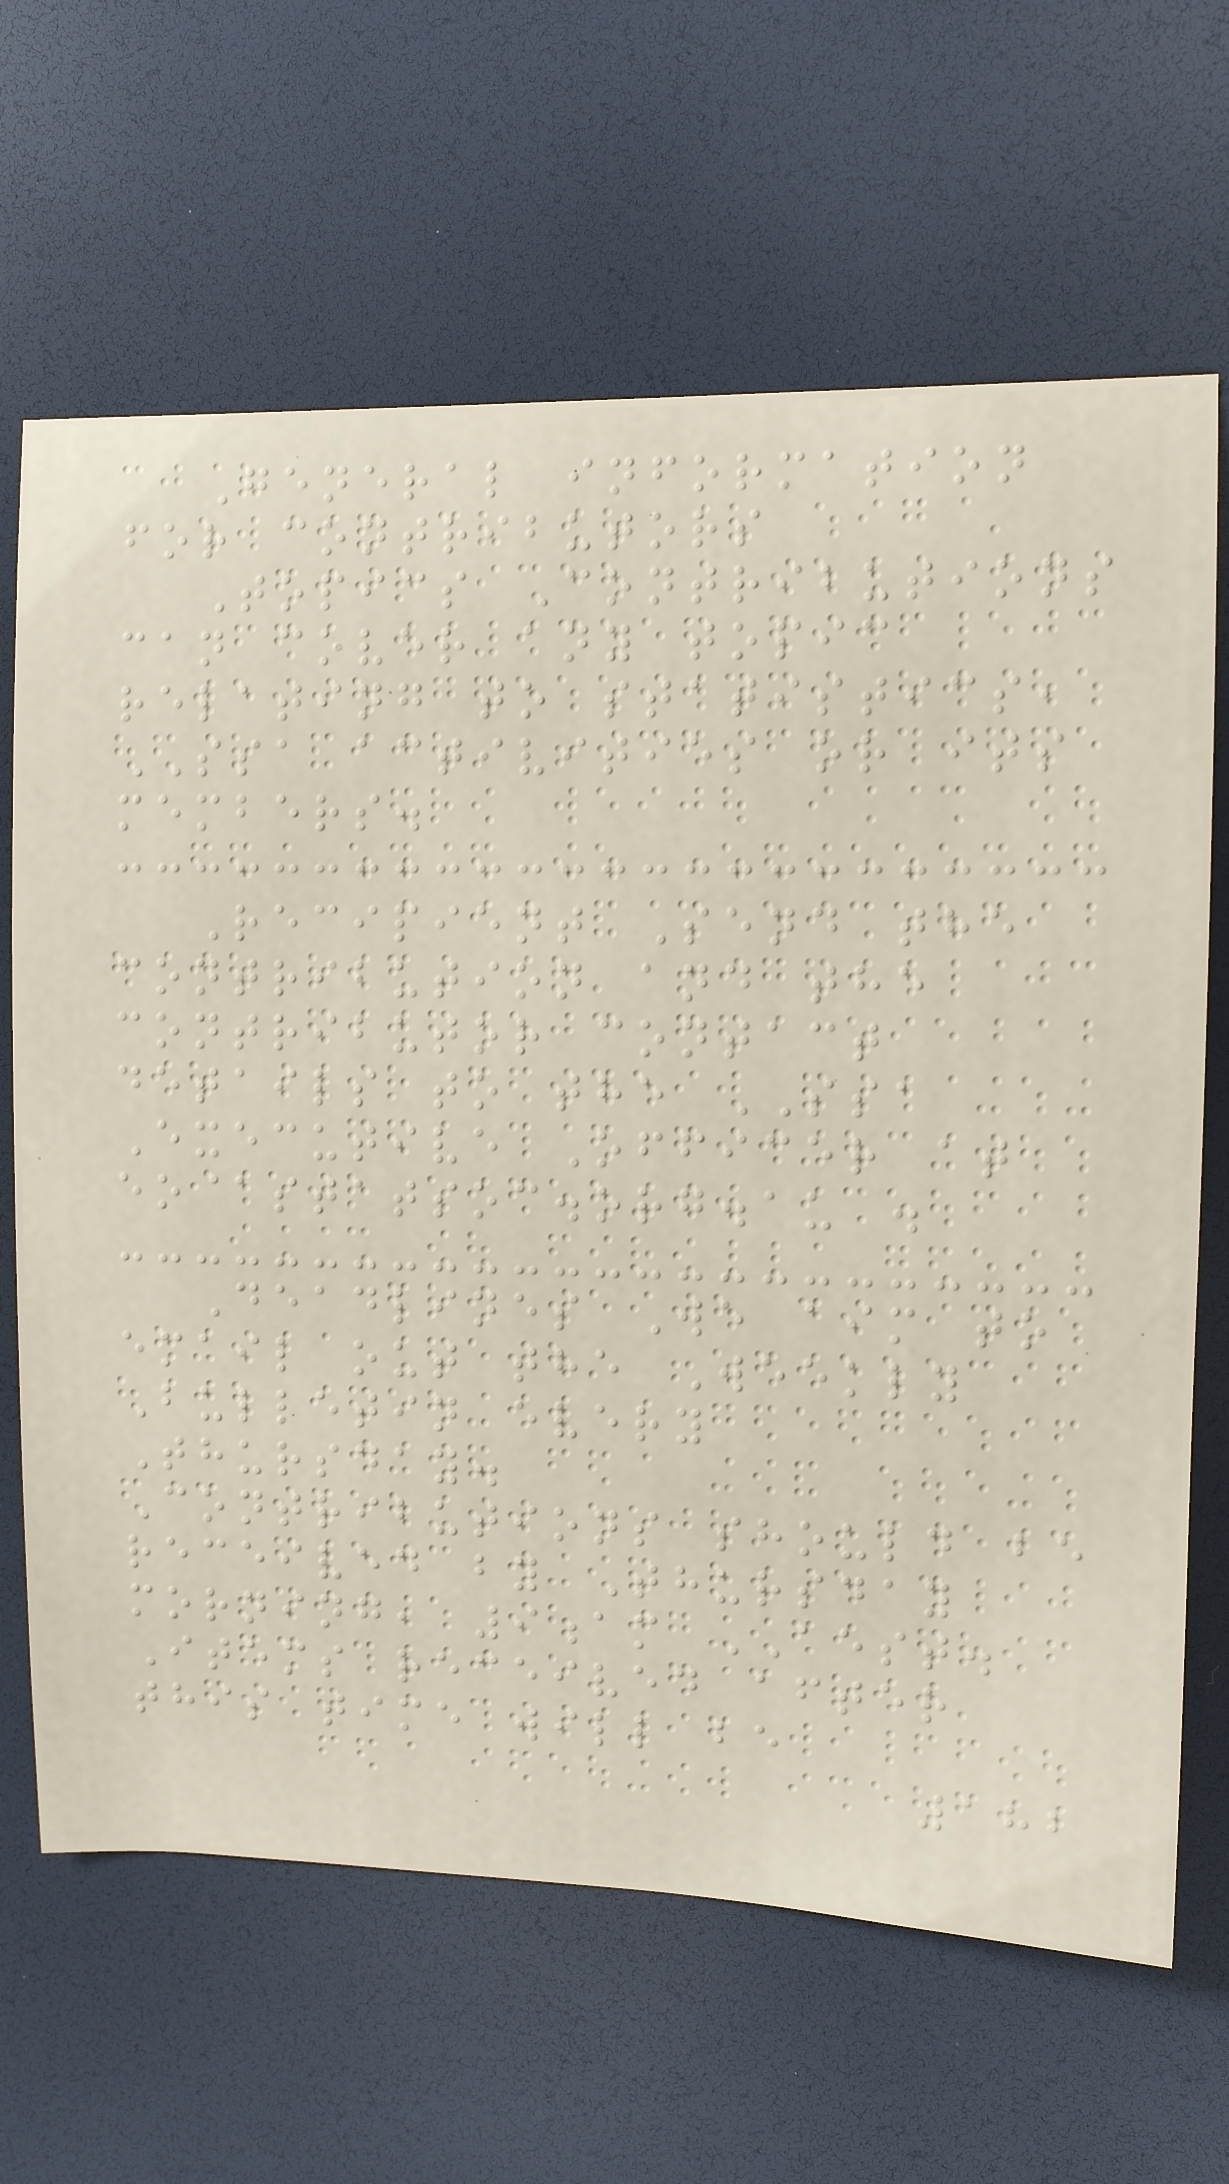General information
for contributors
Topics Contributions
can cover any topic
relating to statistics,
SSA activities or its
members.
Recipient Send the
contribution and the
contributor contact
details to the SSA
Executive Officer at
eo@statsoc.org.au .
Deadlines We aim to
email out the Weekly
Bulletin every
Thursday.
Contributions should be
received by Thursday
morning, 9am AEST.
Items received after
this time will be
182
